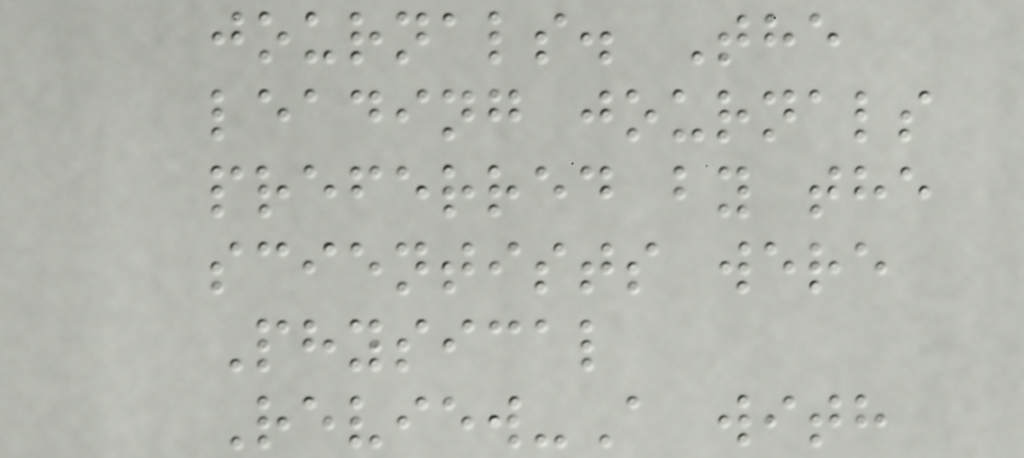journals. The
leading journals
preferred by the
scientists were
Physical
Review-A with
